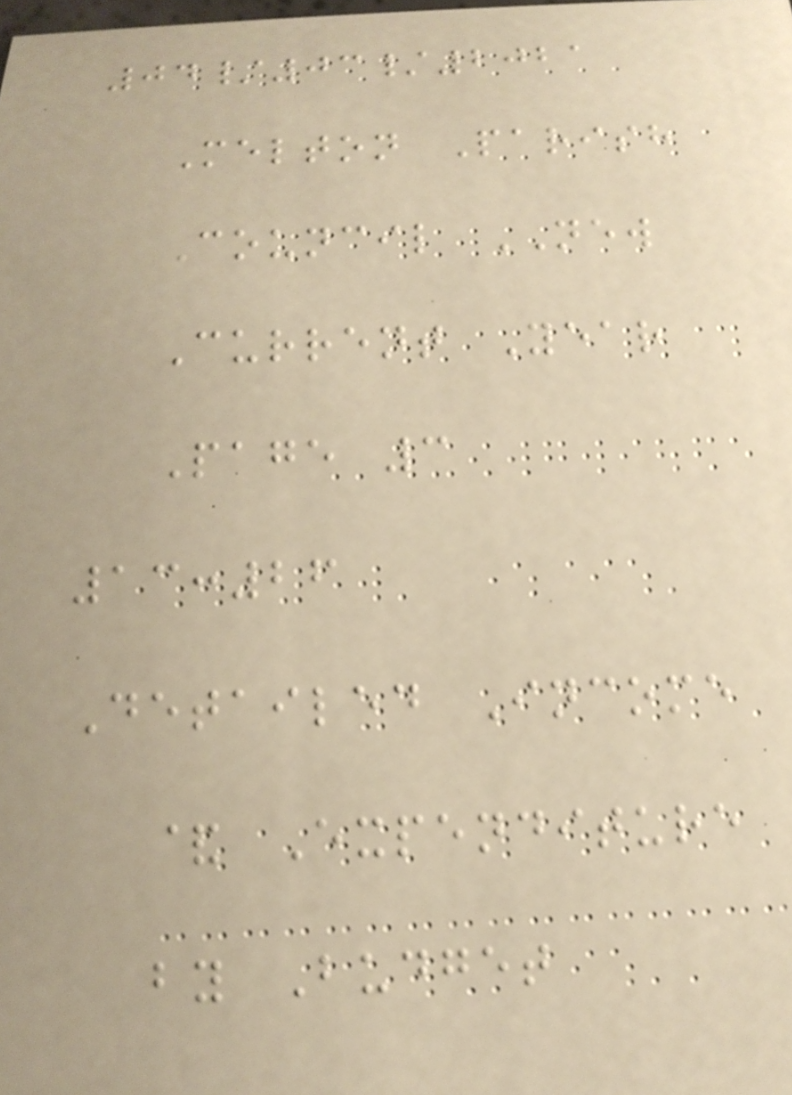04/03/2021
Melton Parish
Council NEW
Current Year
Page 3
13:26
Detailed Income
& Expenditure
by Budget
